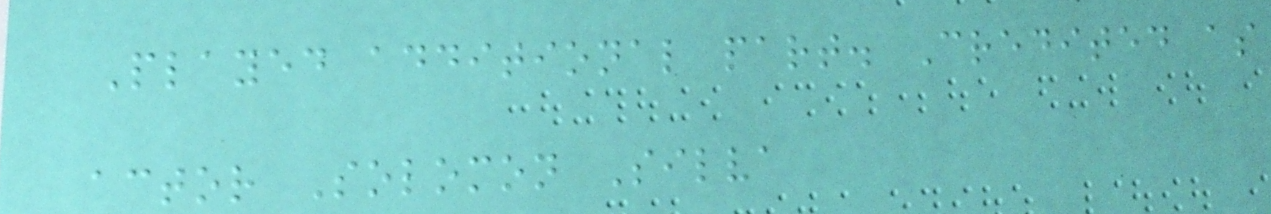Played additional part. Credited as
actor Solomon Silva
